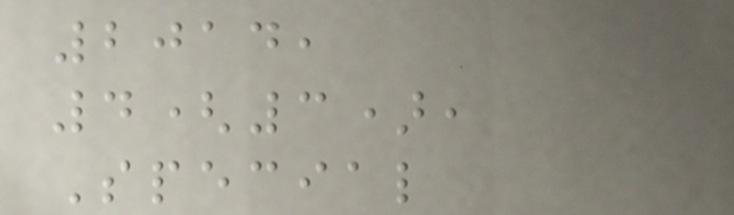2014,
4(3),
Special
